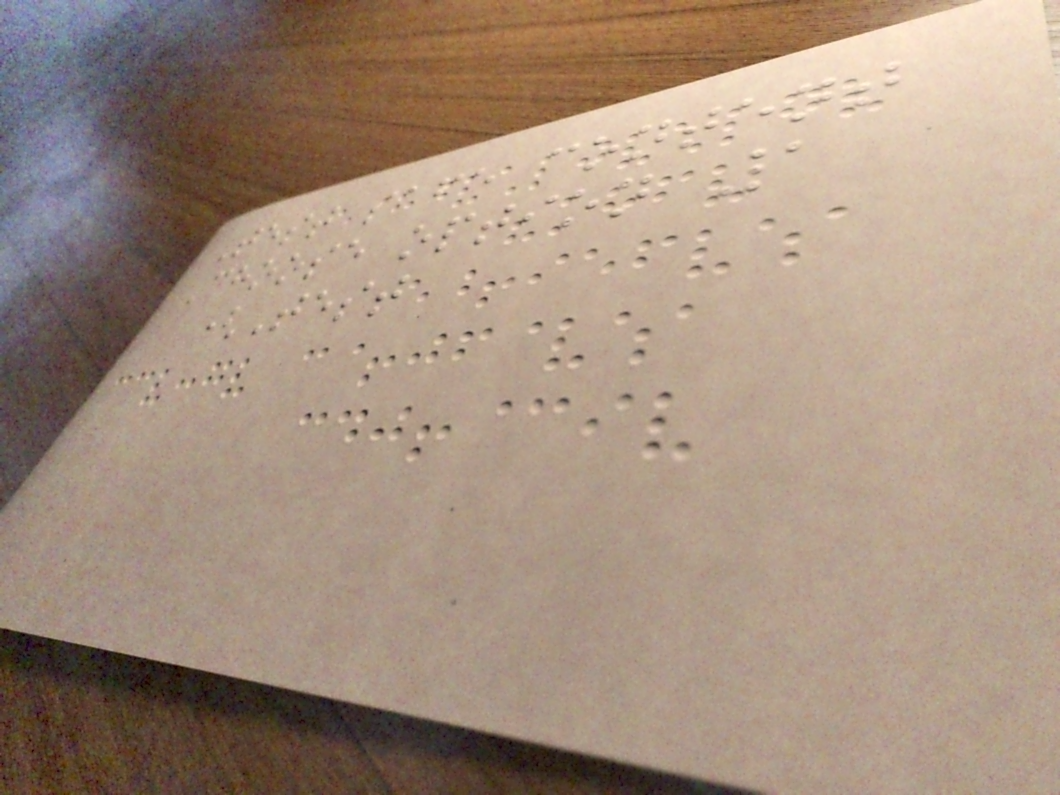Test safe content
Choose option 1
(Test
